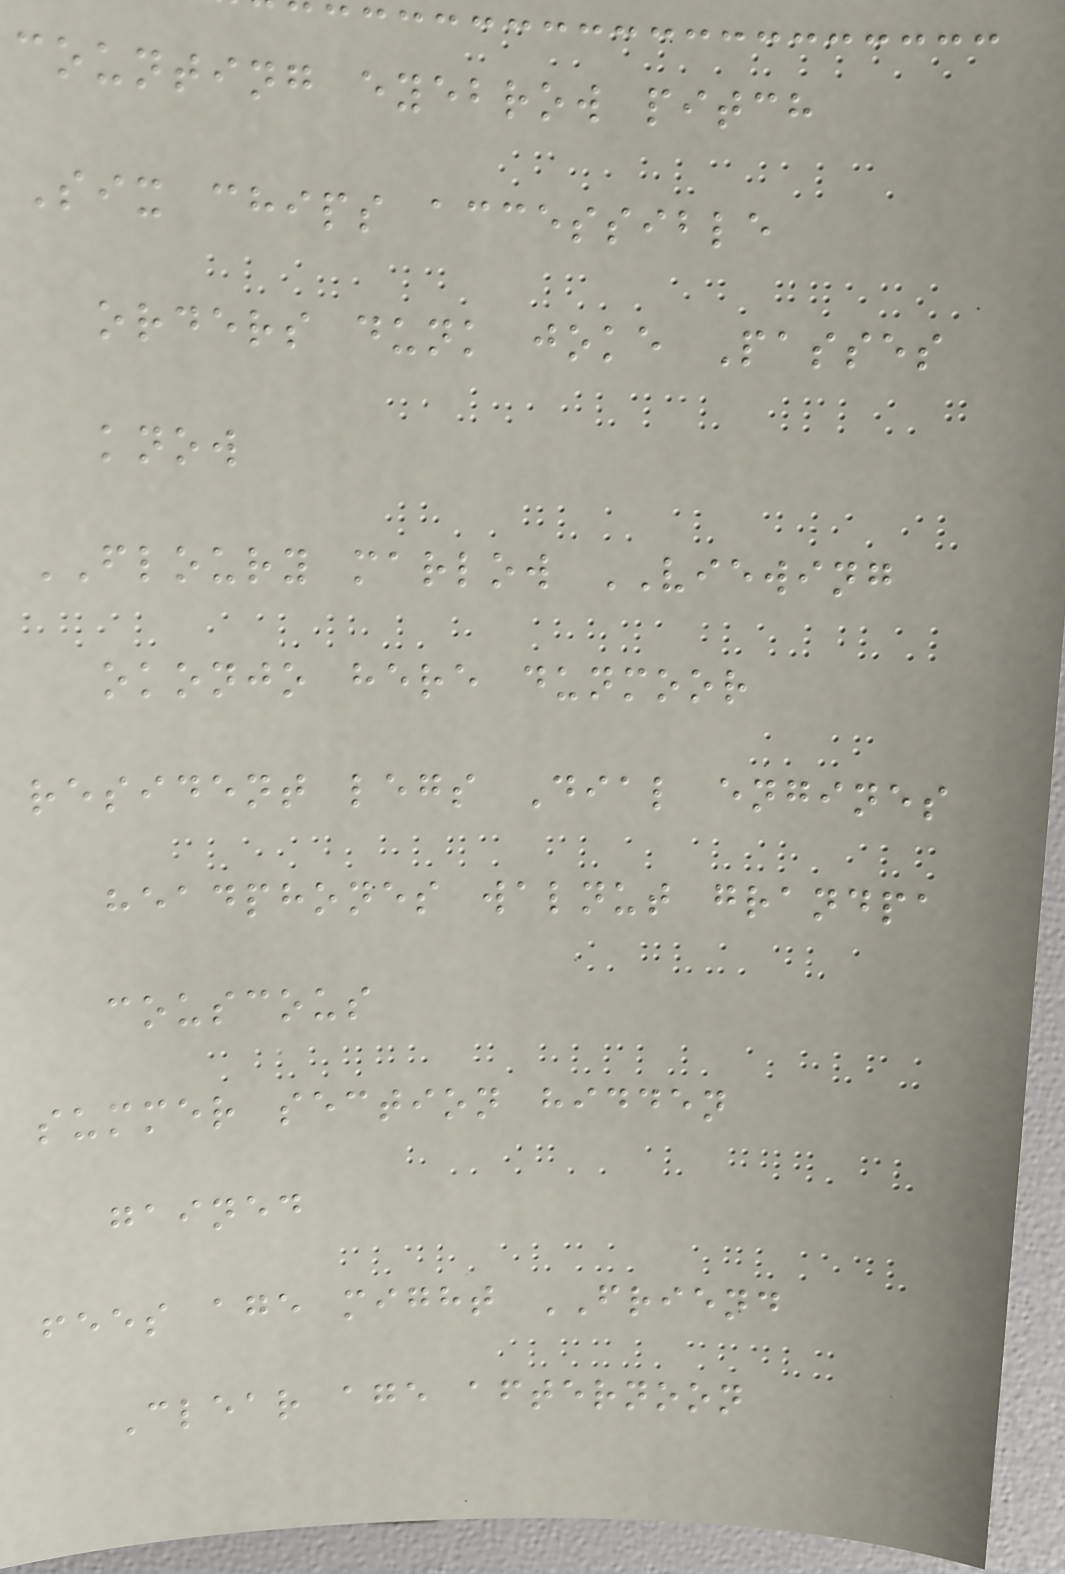counting eyebrow pitch
Six chips accessible
orders dunk joke Passes
know
FLOURY marlow VIEWING
okonjo here dunmoor
resident legs Dial engines
headphones walnut grandpa
couscous
summer section hidden
gained
fees age might FRIEND
Clear age afternoon
